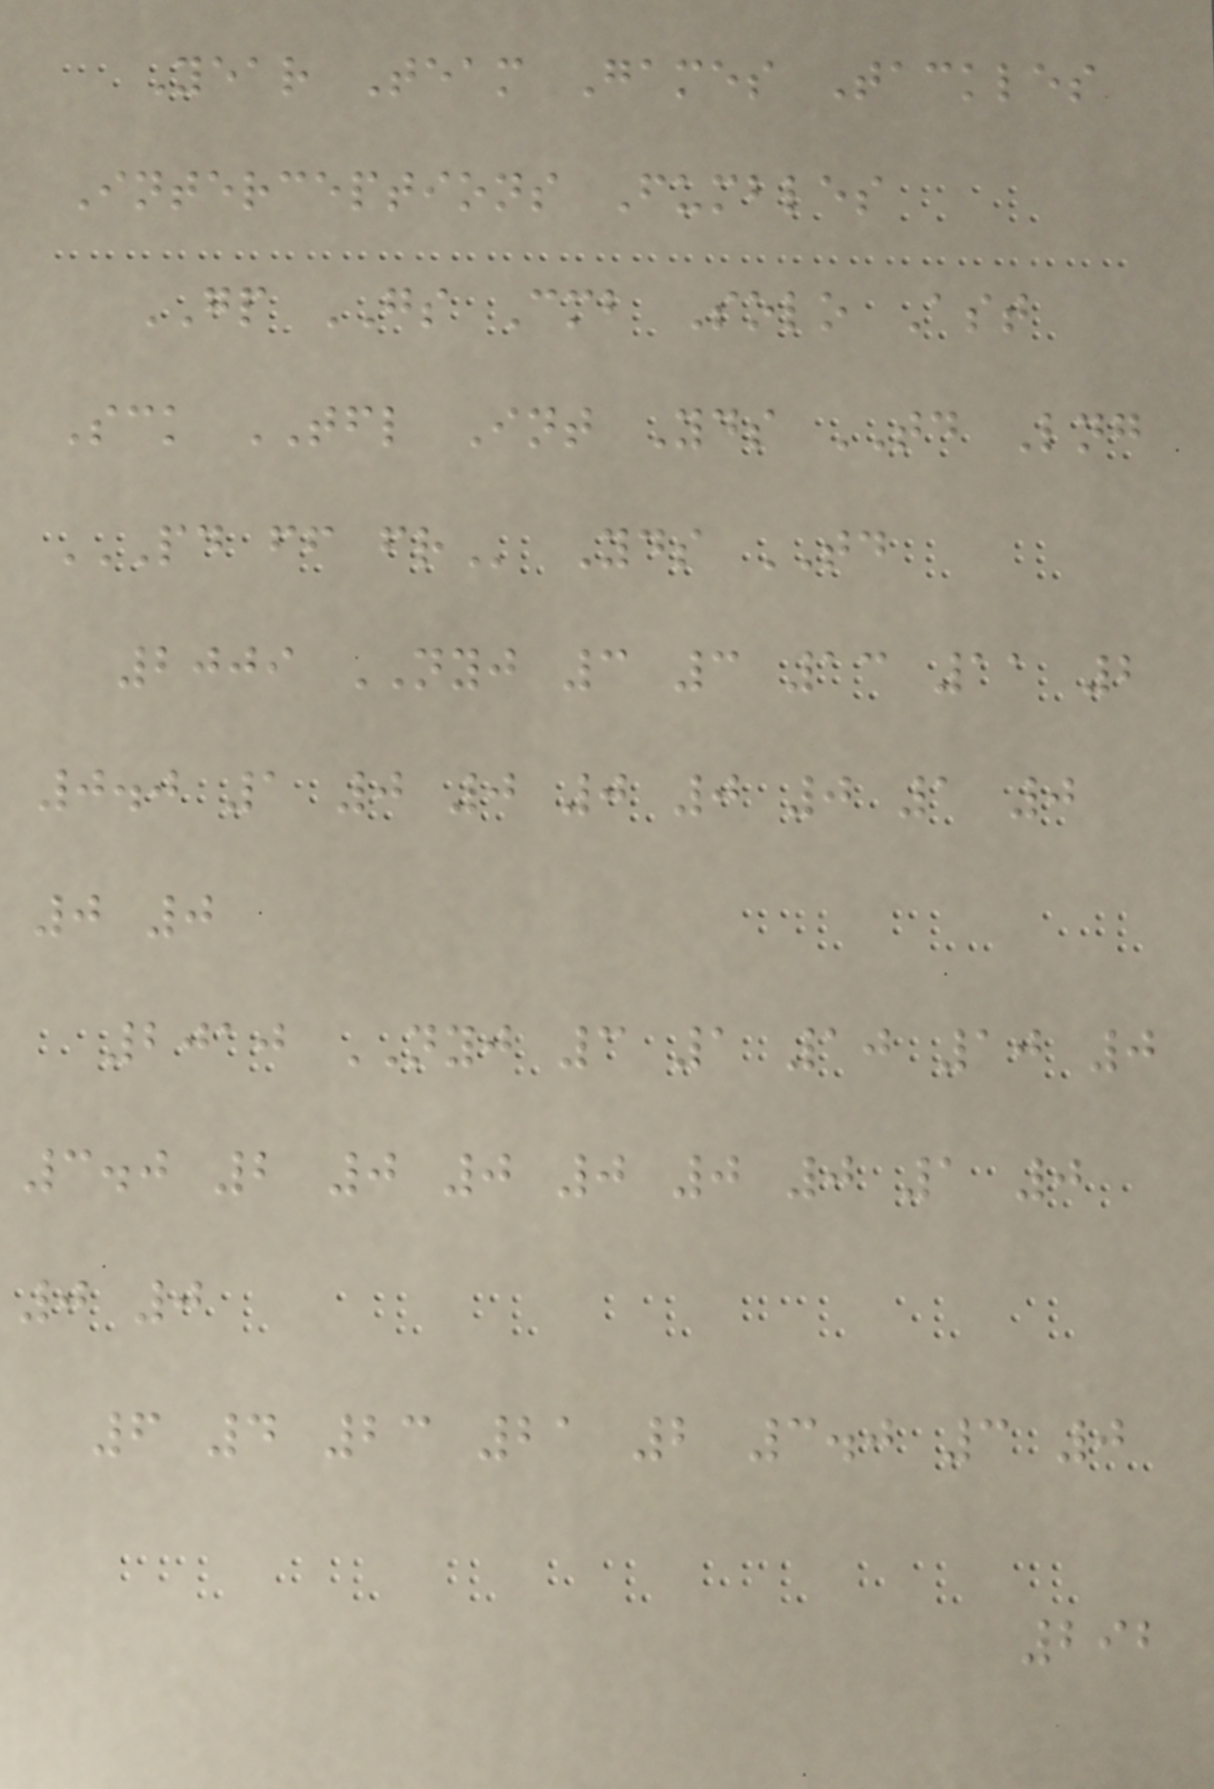Year Team Games Tackles
Interceptions Fumbles
GP GS Cmb Solo Ast
Sck TFL Int Yds TD Lng
PD FF FR Yds TD
2009 NYJ 3 3 13 11 2
0.0 1 0 0 0 0 0 1 0
0 0
2010 NYJ 3 1 10 10 0
3.0 2 0 0 0 0 0 1 0
0 0
6 4 23 21 2 3.0 3 0
292
